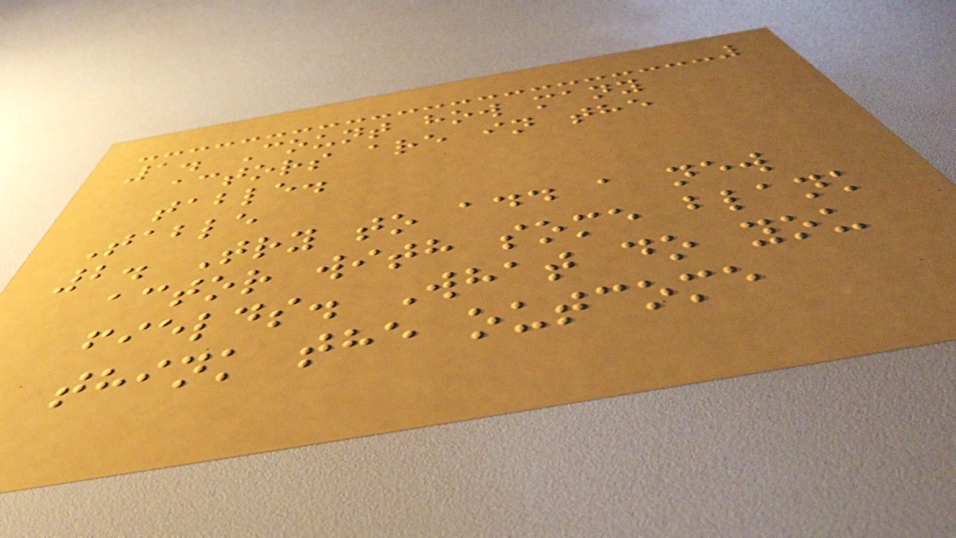1. Count how many
actors are in the
table.
Table
2. Try to add a new
actor with some blank
fields. What do you
think the outcome
